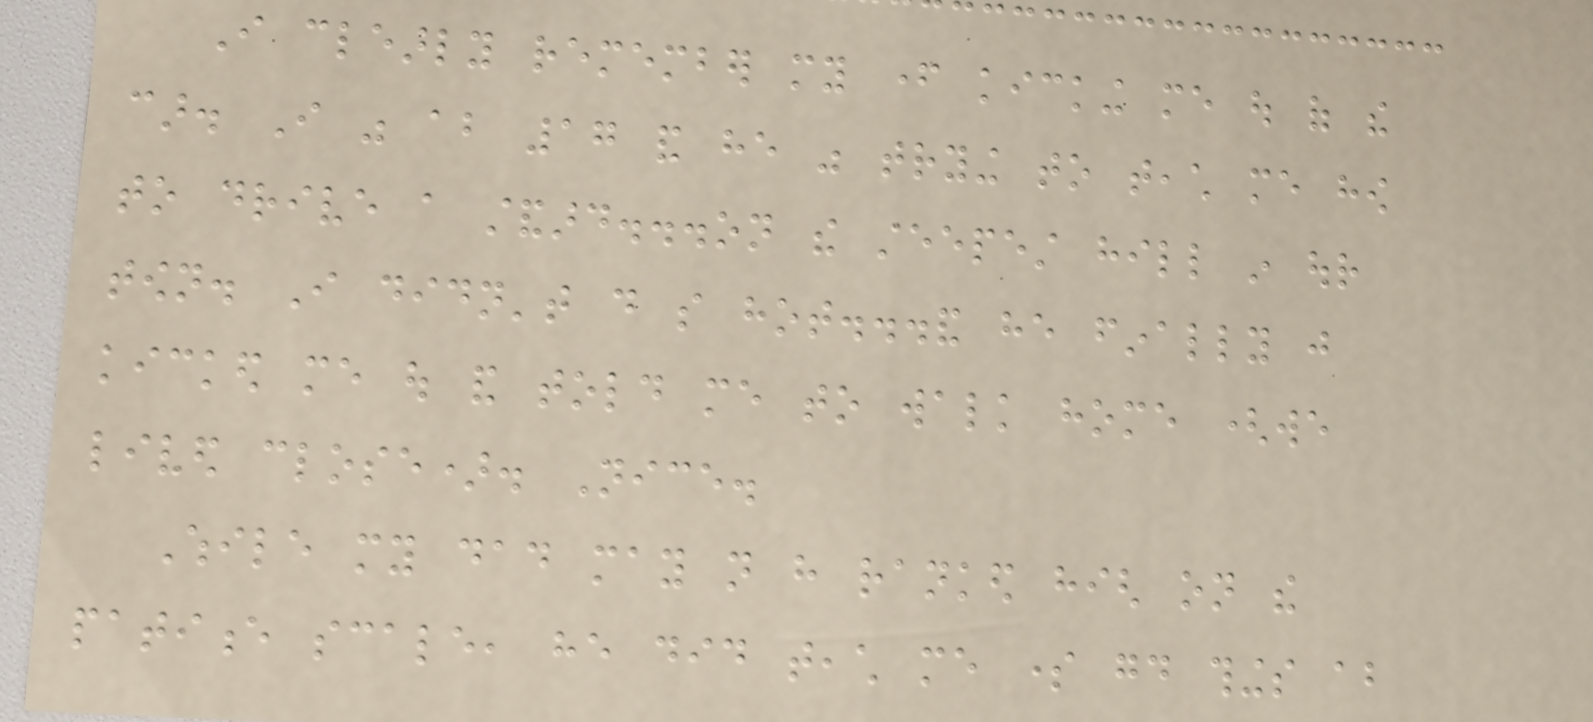I clearly remember my father kicking me out of the
car. I was about 17 and he was trying to teach me how
to drive a standard...on the steepest hill in our
town. I didn't do so hot...and he finally just
kicked me out and told me to walk home (we
lived close). Nice.
While my dad may not have ranked high on the
patience scale, he did teach me some good things about
